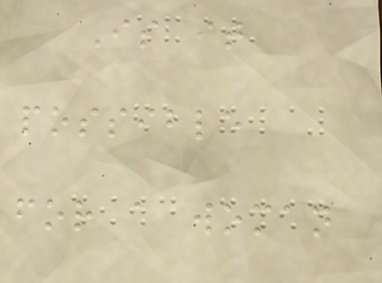Is it
possible
for a woman
